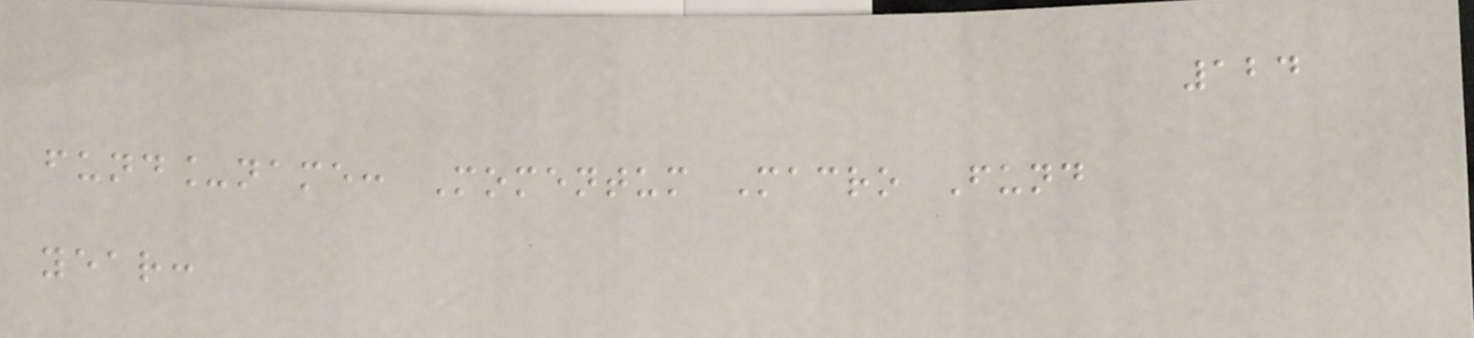124
fund_name: Momentum Macro Fund
year:
